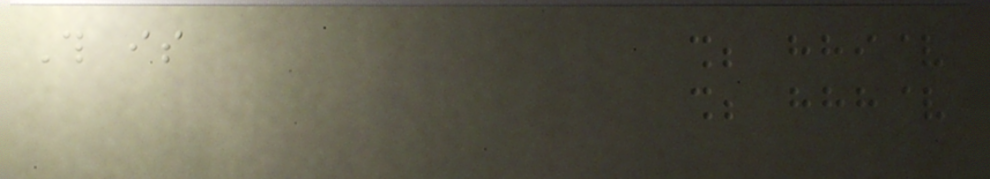This is
